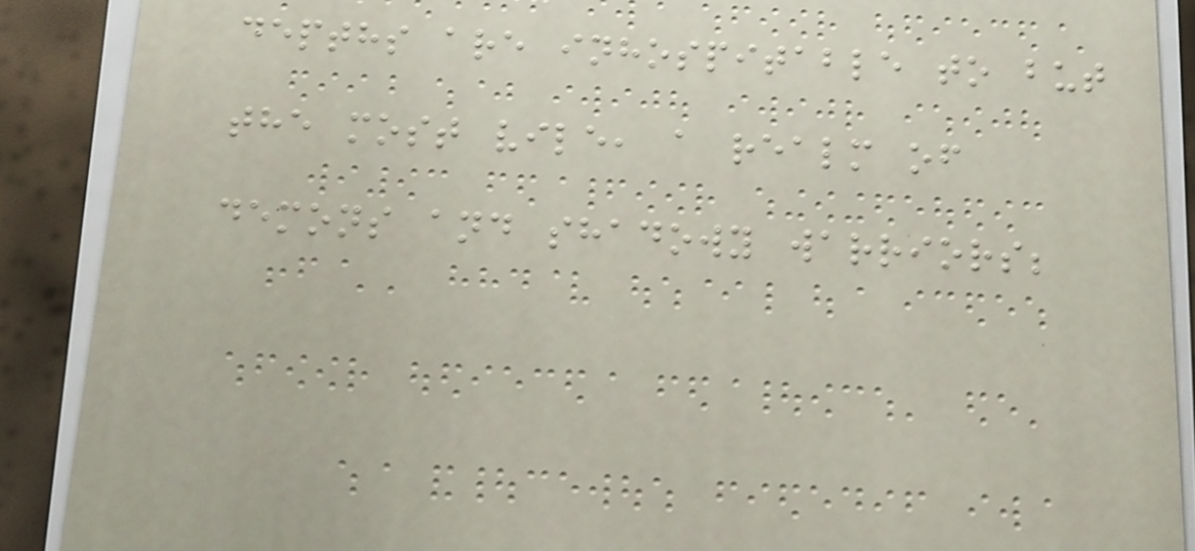depths are inhospitable to but
the most vile, a realm of
demons and shadowy warriors;
